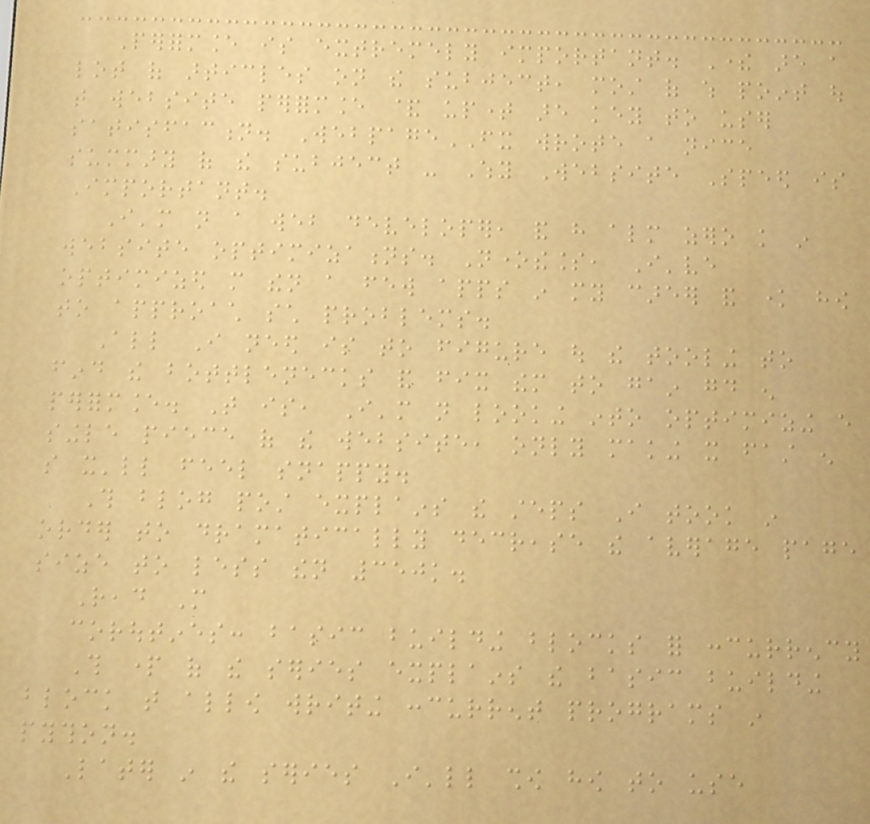Performance is extremely important. There are a
lot of articles on the subject, most of which point out
that website performance & uptime are key to user
satisfaction. WebpageFX wrote a nice
summary of the subject - Why Website Speed is
Important.
I'm not a web developer, and have almost zero knowledge in
website optimizations. Nonetheless, I've
optimized more then a few apps in my career and know how
to approach such problems.
All I need is to figure out the tooling to
find the bottlenecks and fix them to gain good enough
performance. That is, I'm not looking into optimizing every
single piece of the website, only making it fast enough
so it'll feel snappy.
This blog post explains the steps I took in
order to dramatically decrease the average page
size to less then 350k.
Read More
coroutines: basic building blocks for concurrency
This part of the series explains the basic building
block that allow writing concurrent programs in
python.
Later in the series I'll show how to use
